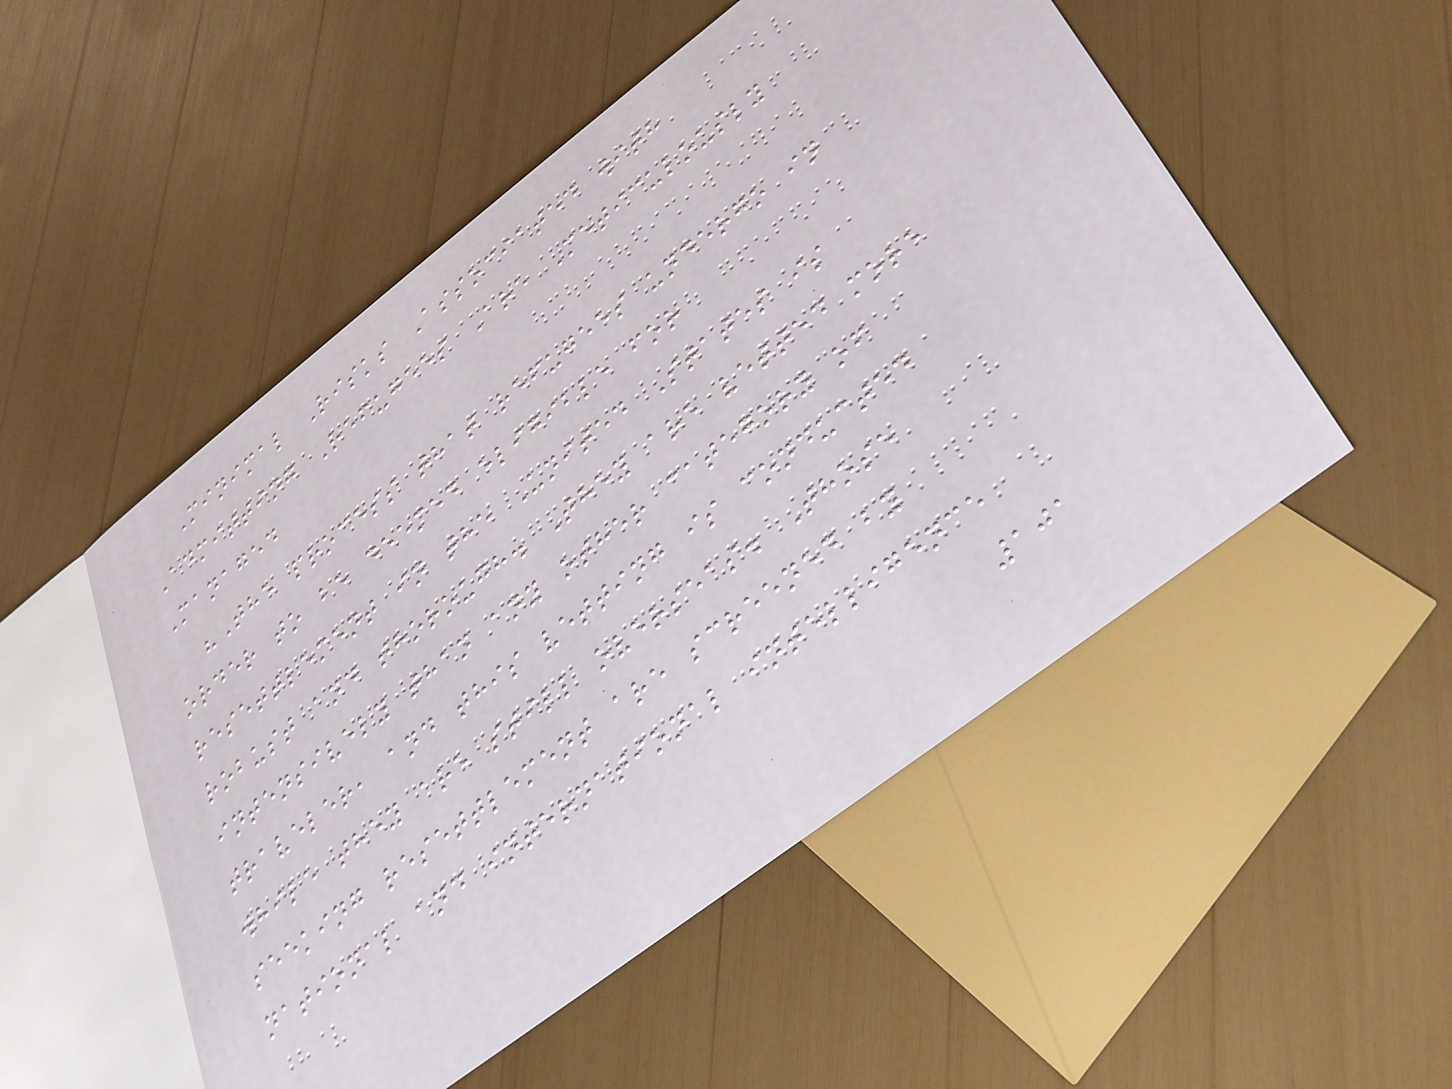Minimal Risks Associated with
Admitting Refugees Are Meticulously
Managed
"The process that refugees undergo in
order to be deemed eligible for
resettlement in the United States is
robust and thorough. They are vetted more
intensively than any other category of
traveler, and this vetting is conducted
while they are still overseas. Those
seeking resettlement are screened by
national and international intelligence
101
